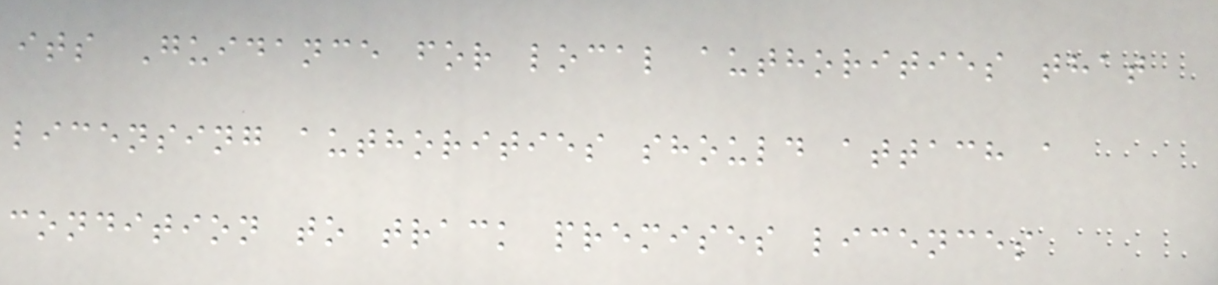its Guidance for local authorities that
licensing authorities should attach a
condition to track premises licences
